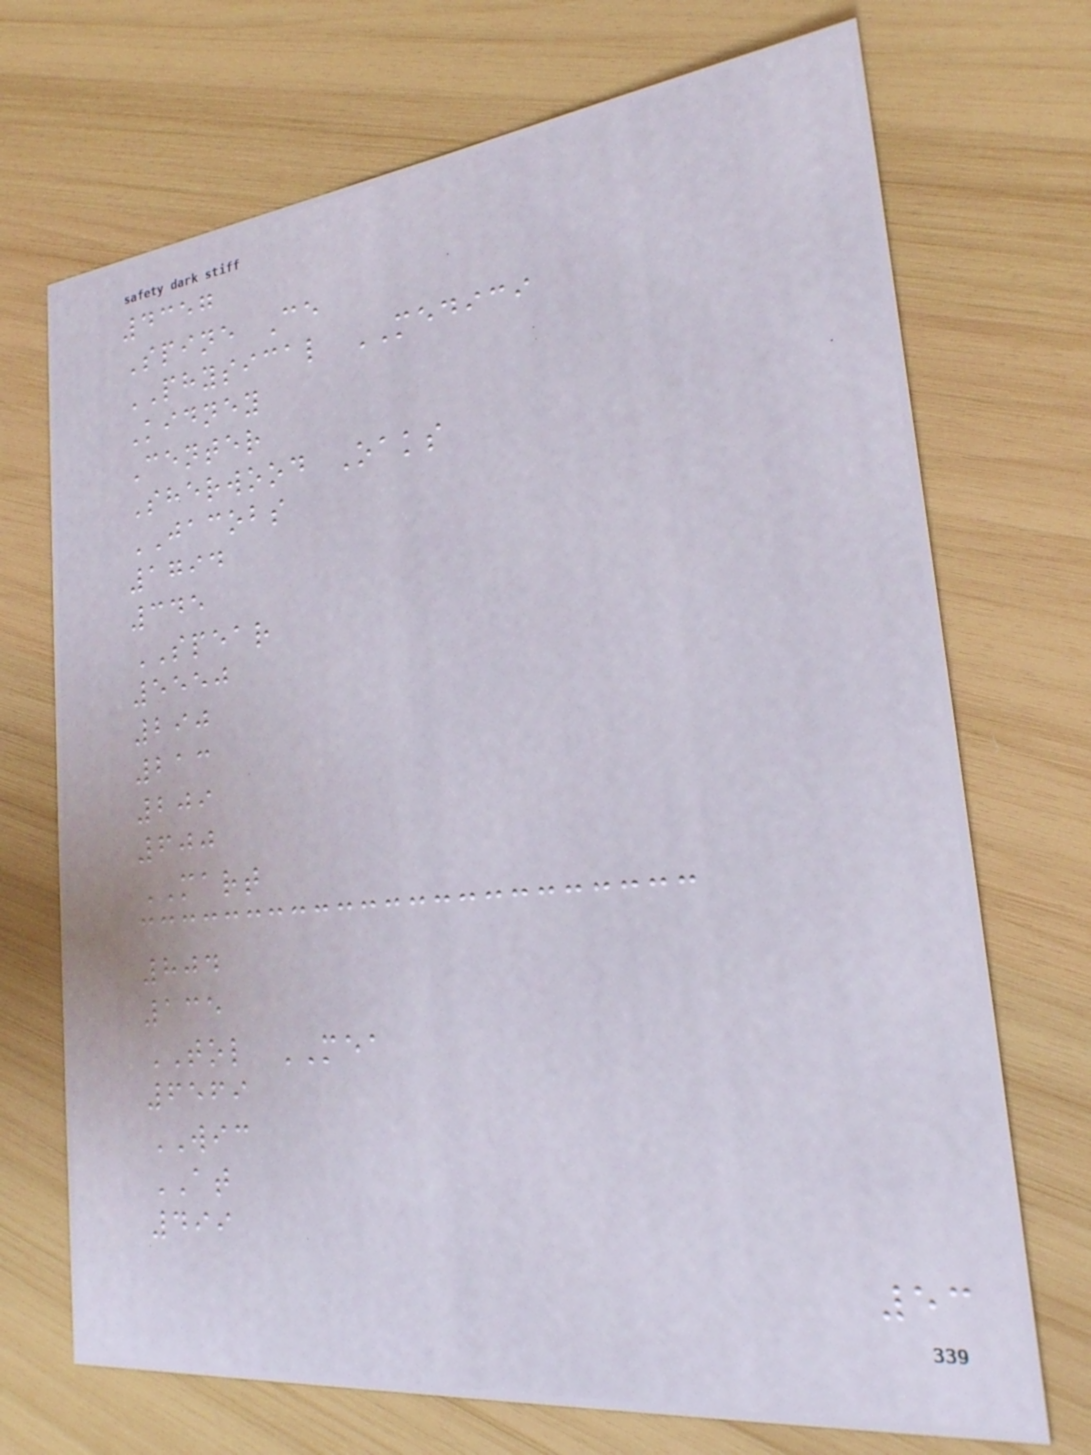4357
Spine Ce
PHYSICAL MEDICI
Kidney
Center
Sherwood Oaks
JACOBS
1794
345
SPEAR
5550
290
213
209
600
MART
804
135
TOL MEA
6569
WIC
AT
499
53
